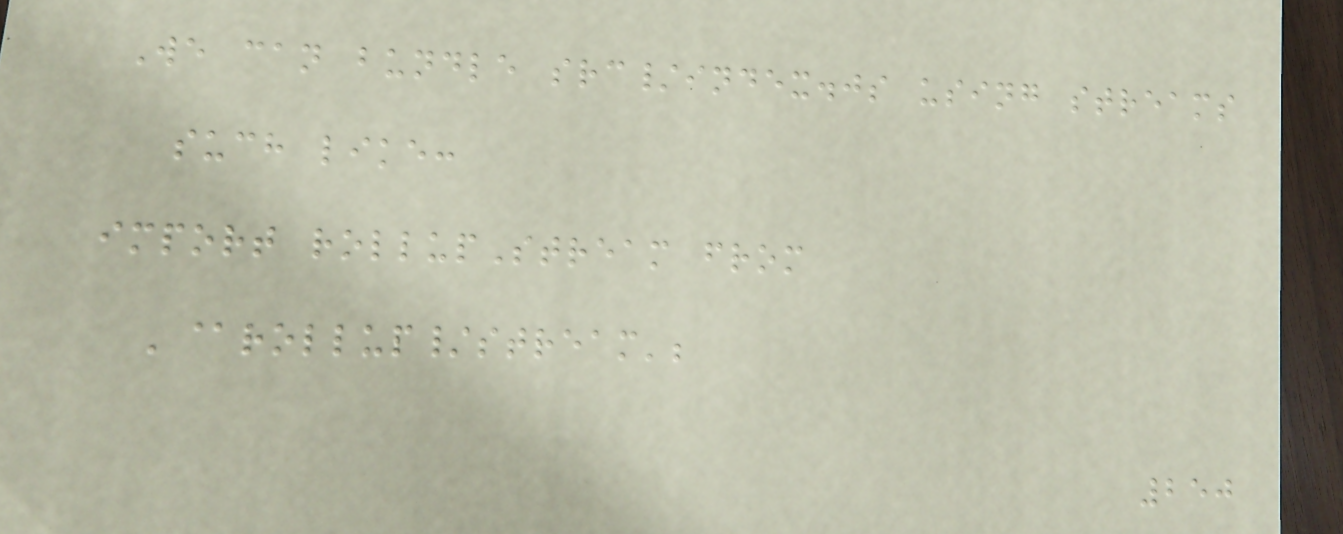We can bundle src/index.js using streams
such like:
import rollupStream from
'@rollup/stream';
250
